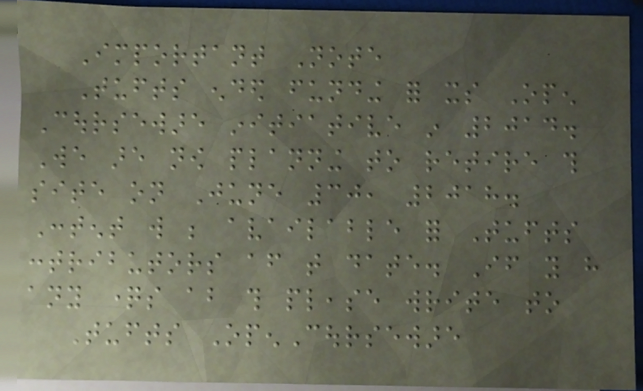Important Note
Tufts ended funding for its Open
Courseware initiative in 2014.
We are now planning to retire this
site on June 30, 2018.
Content will be available for Tufts
contributors after that date. If you have
any questions about this please write to
Tufts OpenCourseware
